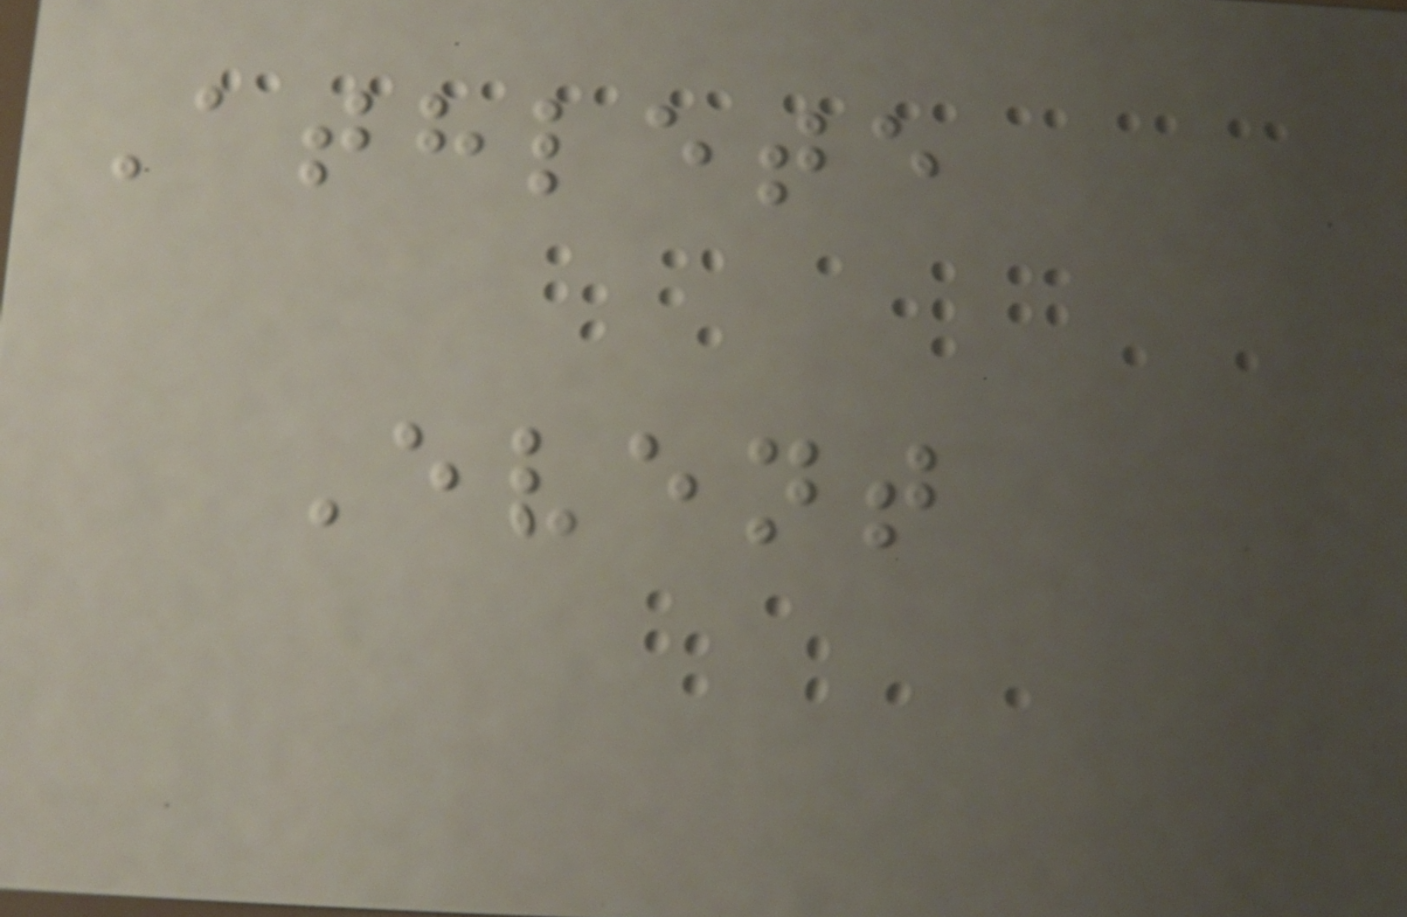Athlete
Event
